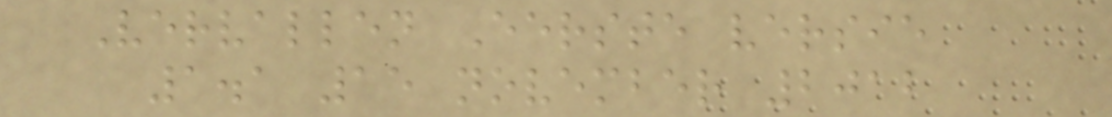Vervallen Eerste versie
1.1 15 november 2012
